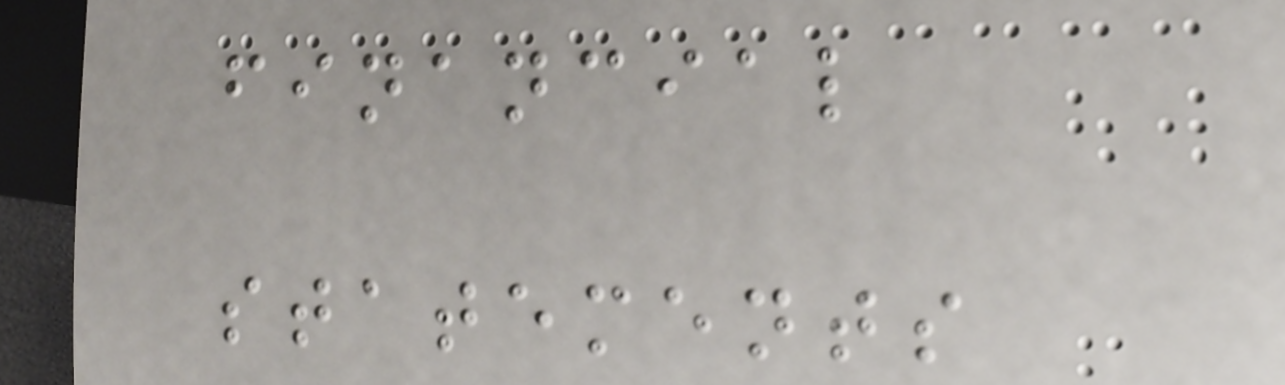financial
statements
